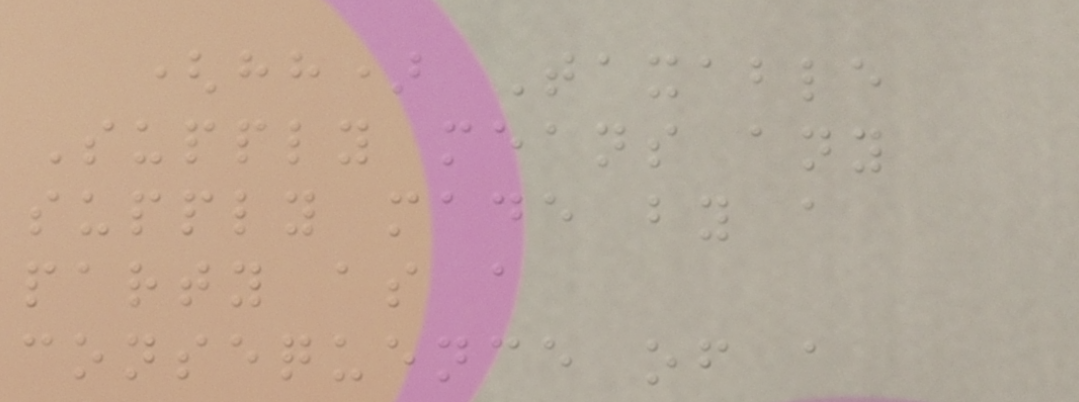(hh) Taxable
Supply means any
supply made by a
party as a
consequence of a
